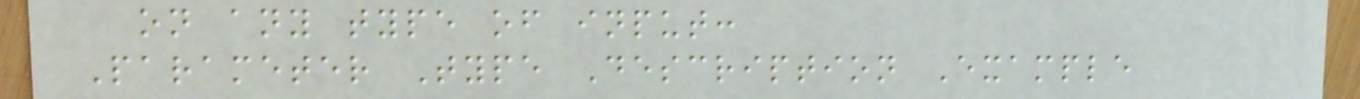on any type of input:
Parameter Type Description Example
